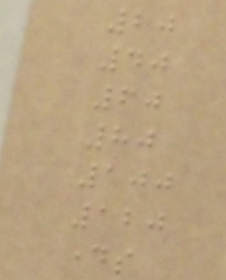20
40
60
80
100
120
days
